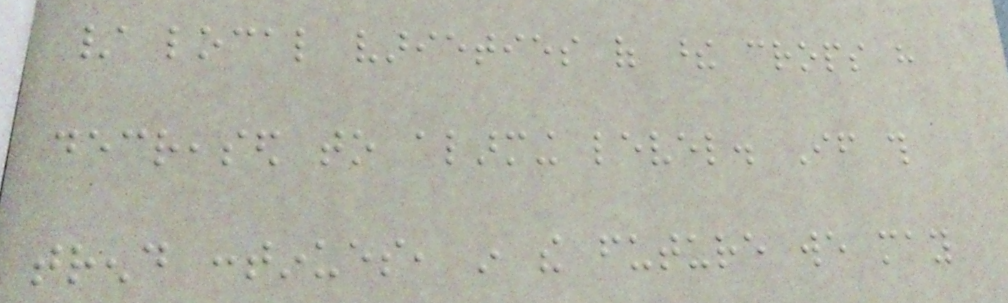/ local varieties of these crops have
decreased to alarming level. If this
trend continues, in the future we may
